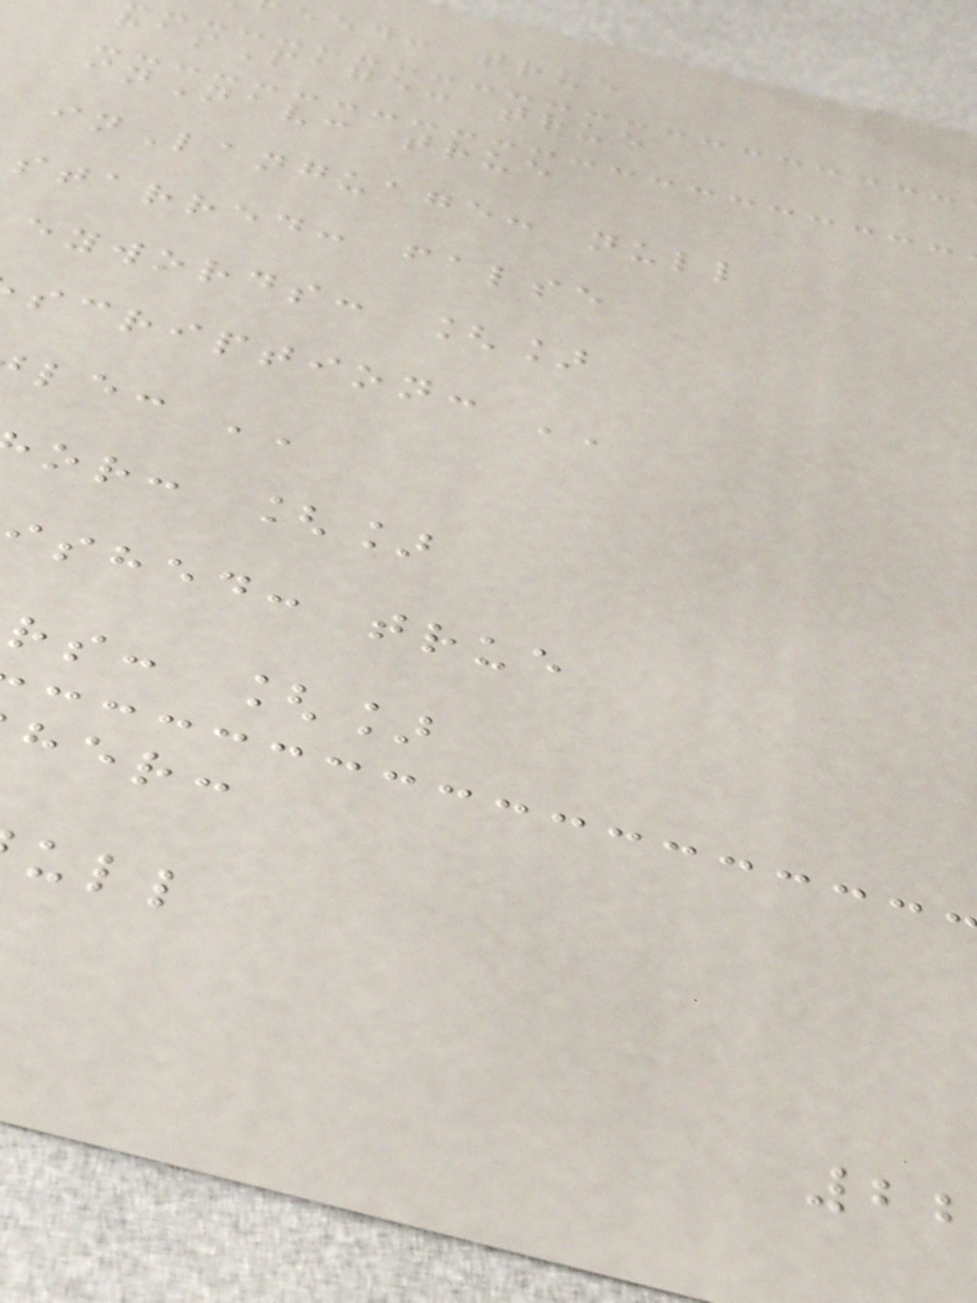eed: true
hasPage: true
inNav: true
inLanguage: null
starred: false
eywords: []
scription: ''
le: ''
or: []
shed: true
rs: []
her:
22
